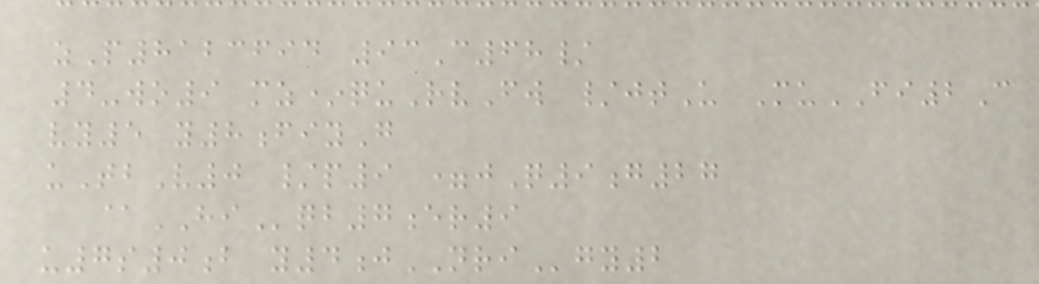zP8123694 93C68/
4-wo9 mz*quRvFw /jtU MuFI2C
vy5 y8fiyG
uTbV0 /p9 =jQ9g27
@HIqb7er9
u7s0b y4jNRIgy2
